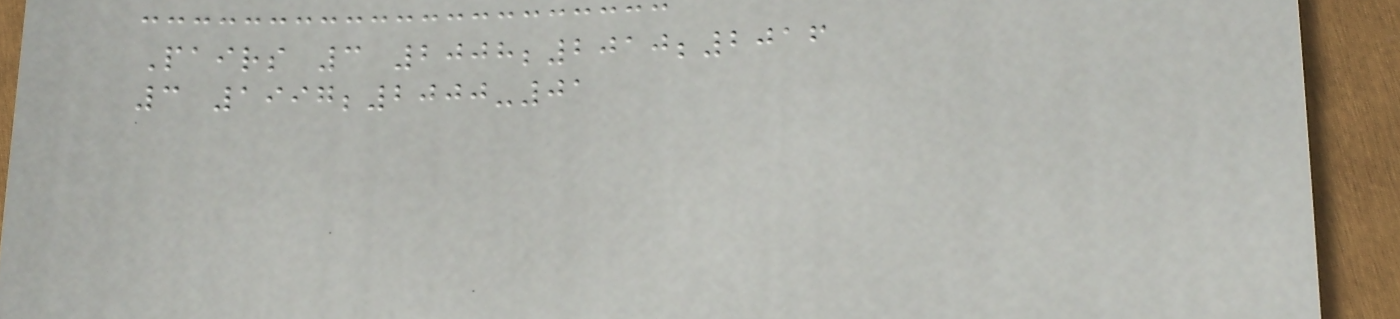Pairs 3 2008;2010;2016
3 1997;2000-01
